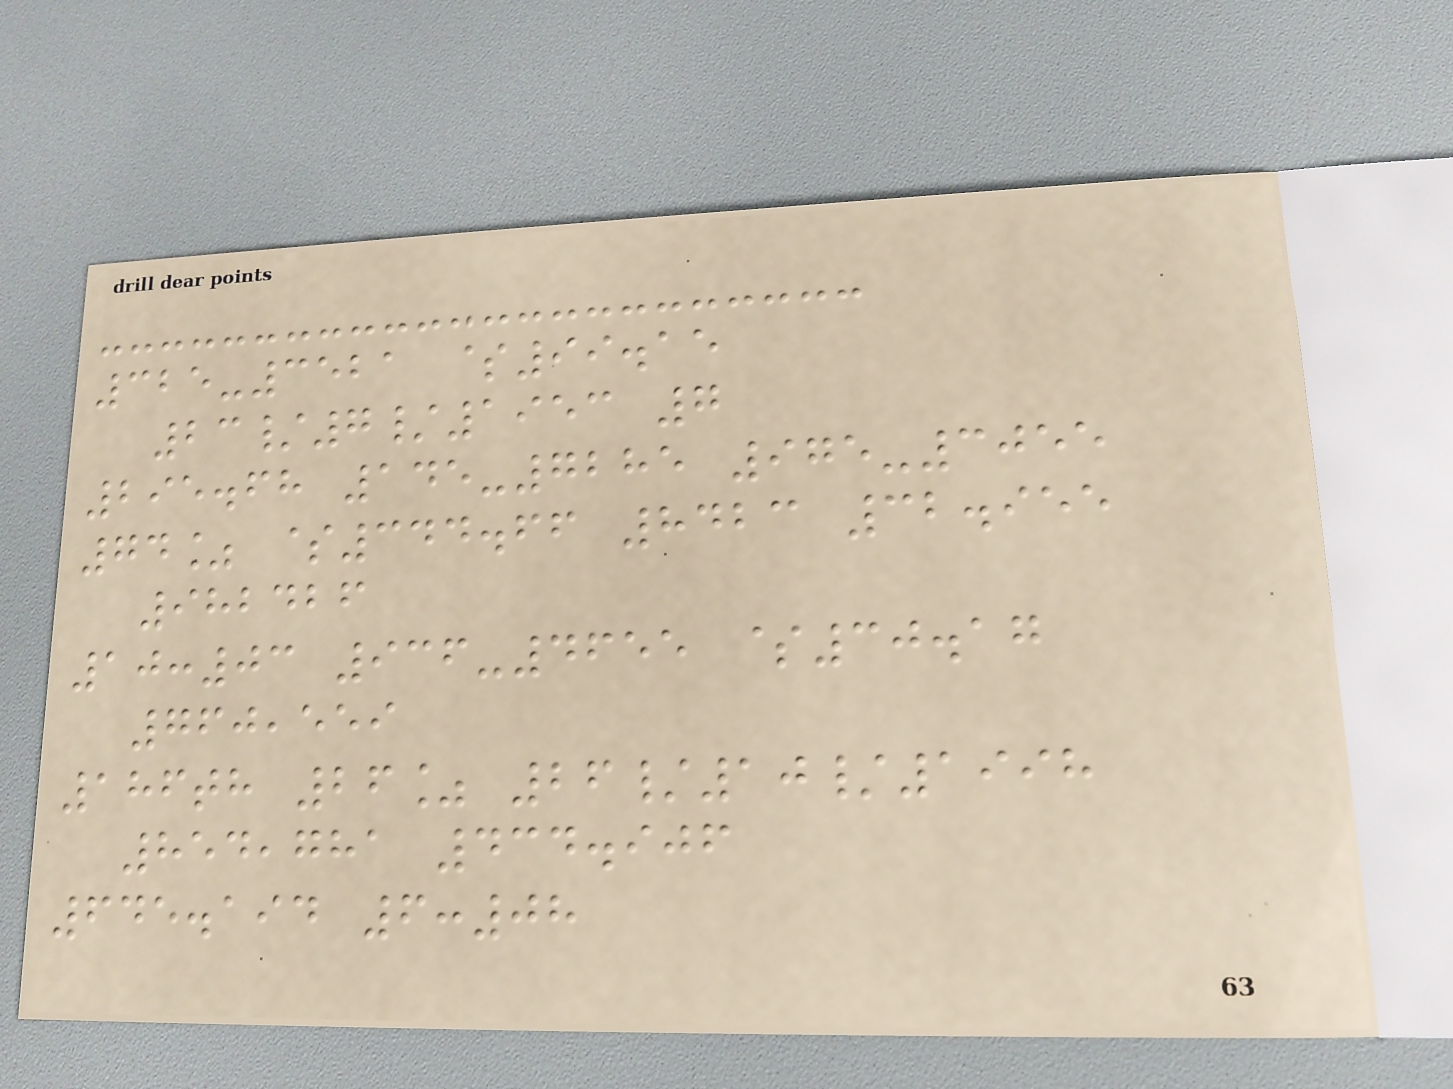325-3521 $99.15
23/7/1953 7
295.68 145-7285 975-3055
74% $344.66 8423 32.955
982426
10:03 936-4655 $30.17
760,559
186th 26% 26/10/1998
854,781 434.906
645.194 6:08
